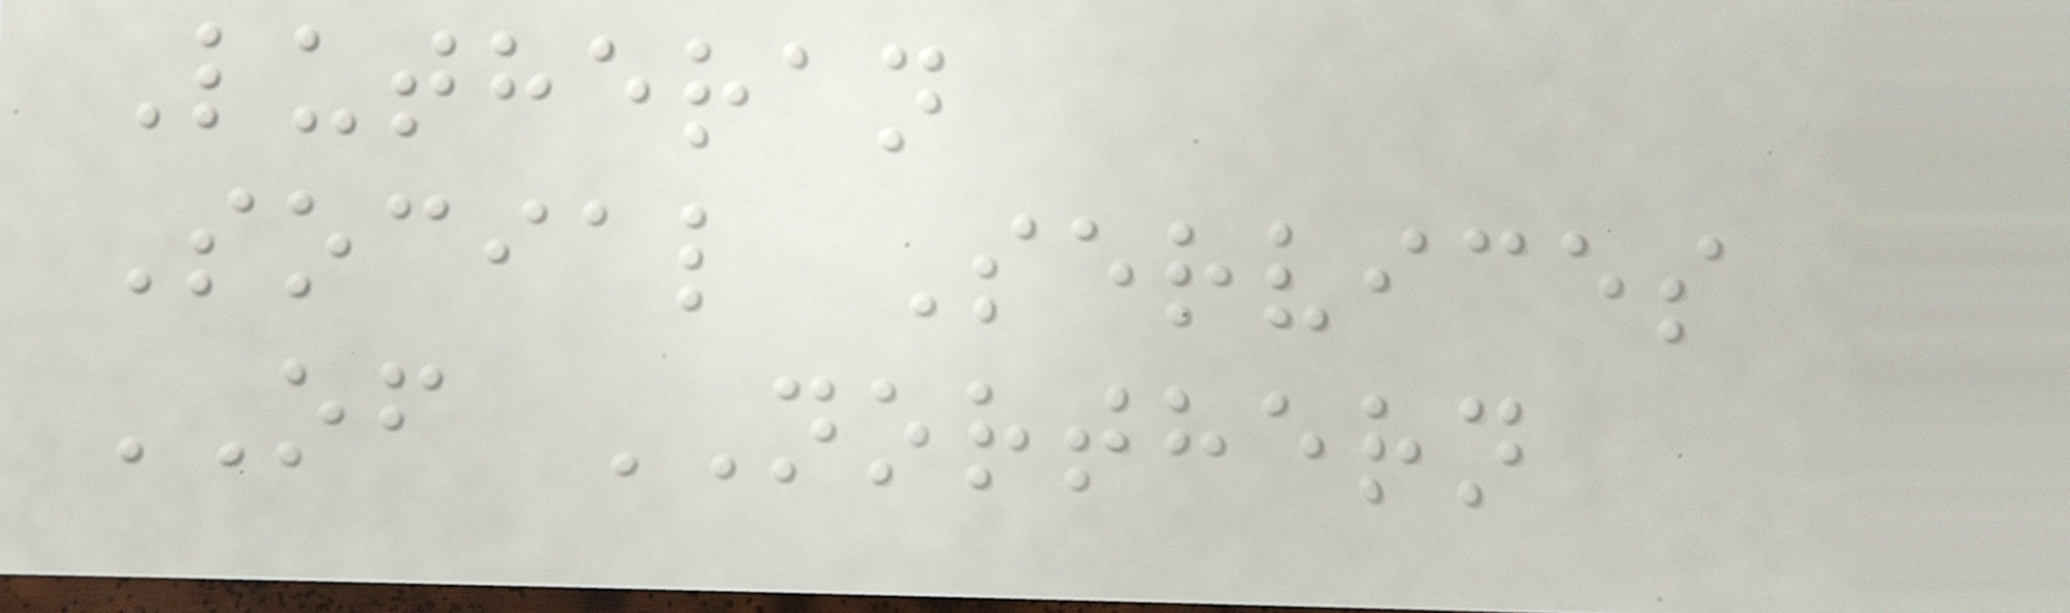Lutheran
Social Services
OF NORTHERN
